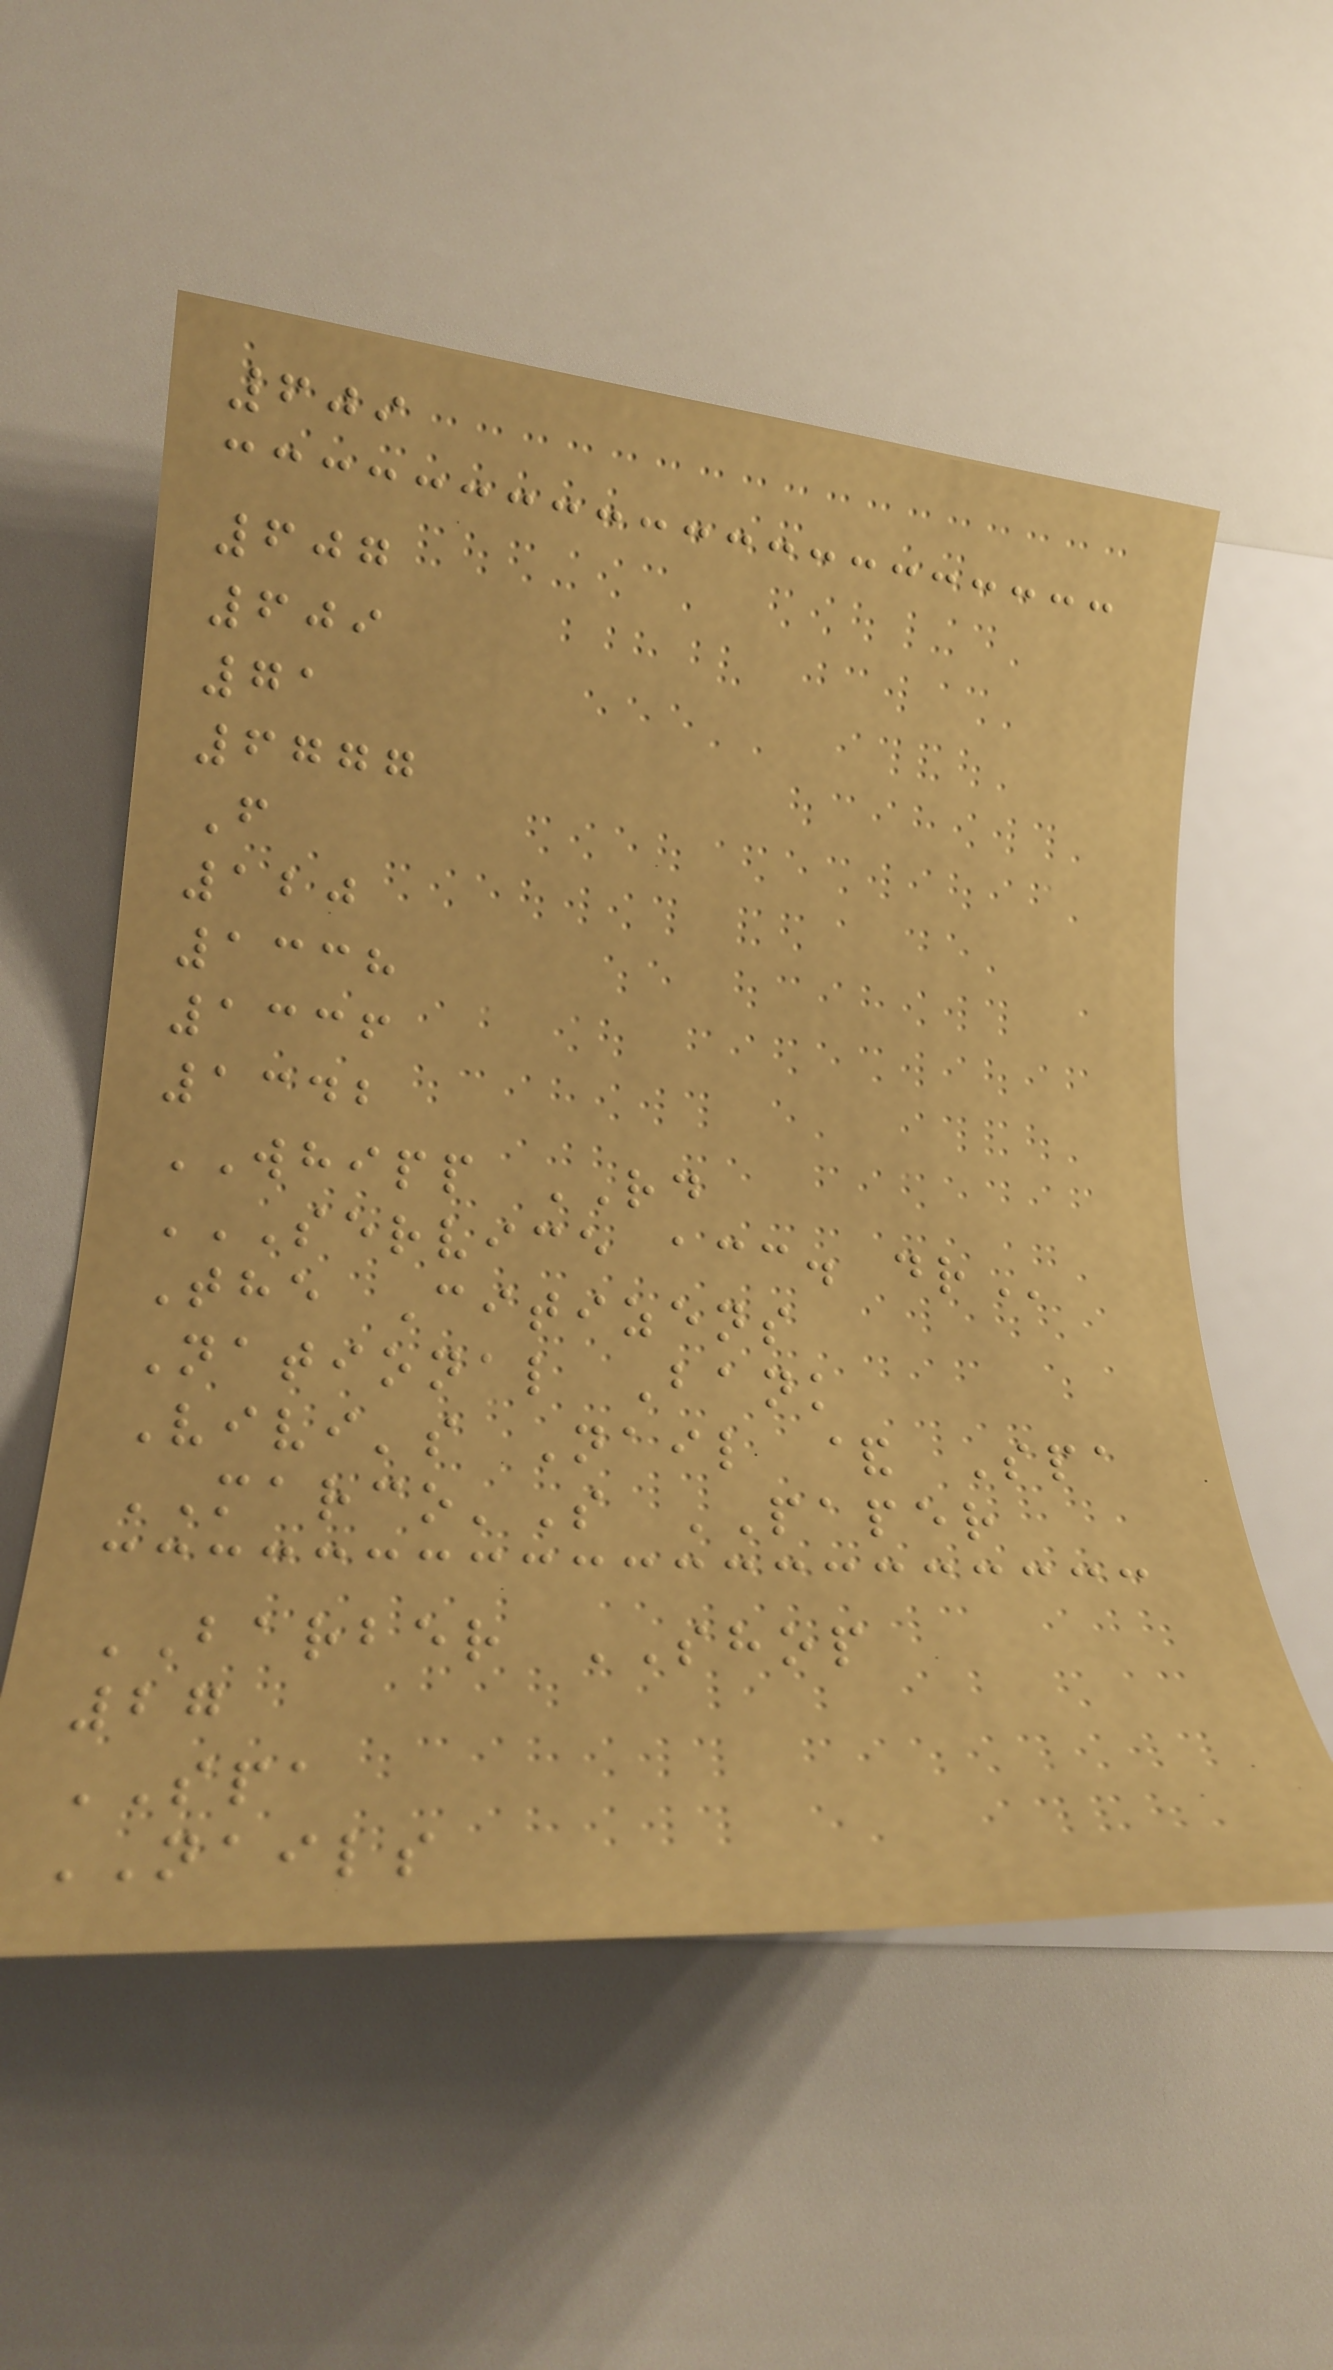609
607
609
71
6777
F
120
1338
1336
1342
WHIPP RD
SERVICE ACC. DR
The Citizens
National Bank
Vivi's Nail & Spa
MARCO'S PAPER
BARBER SHOP
27
SPA
NAILS
